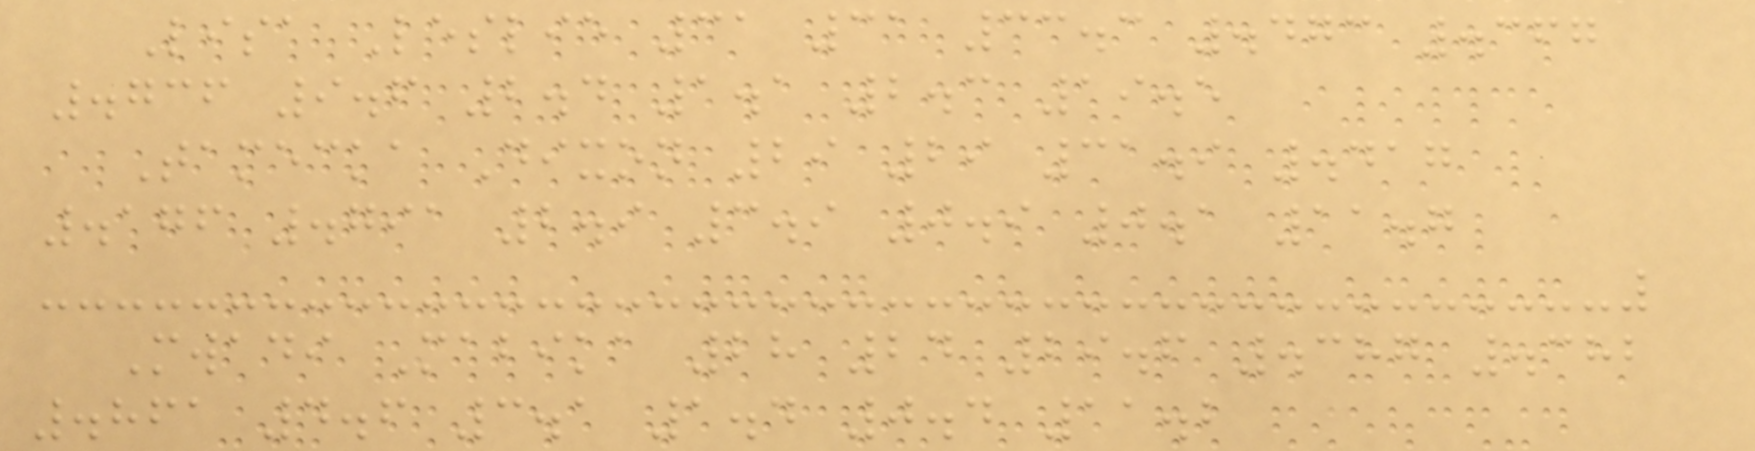Lisa Leslie 31 31 33.3 .473 .367
.736 9.6 2.4 1.1 2.3 19.5
Tamecka Dixon 29 29 31.9 .417
.176 .791 2.9 3.9 0.9 0.1 11.7
Mwadi Mabika 28 24 29.6 .387 .382
.861 4.6 3.1 1.4 0.4 11.2
